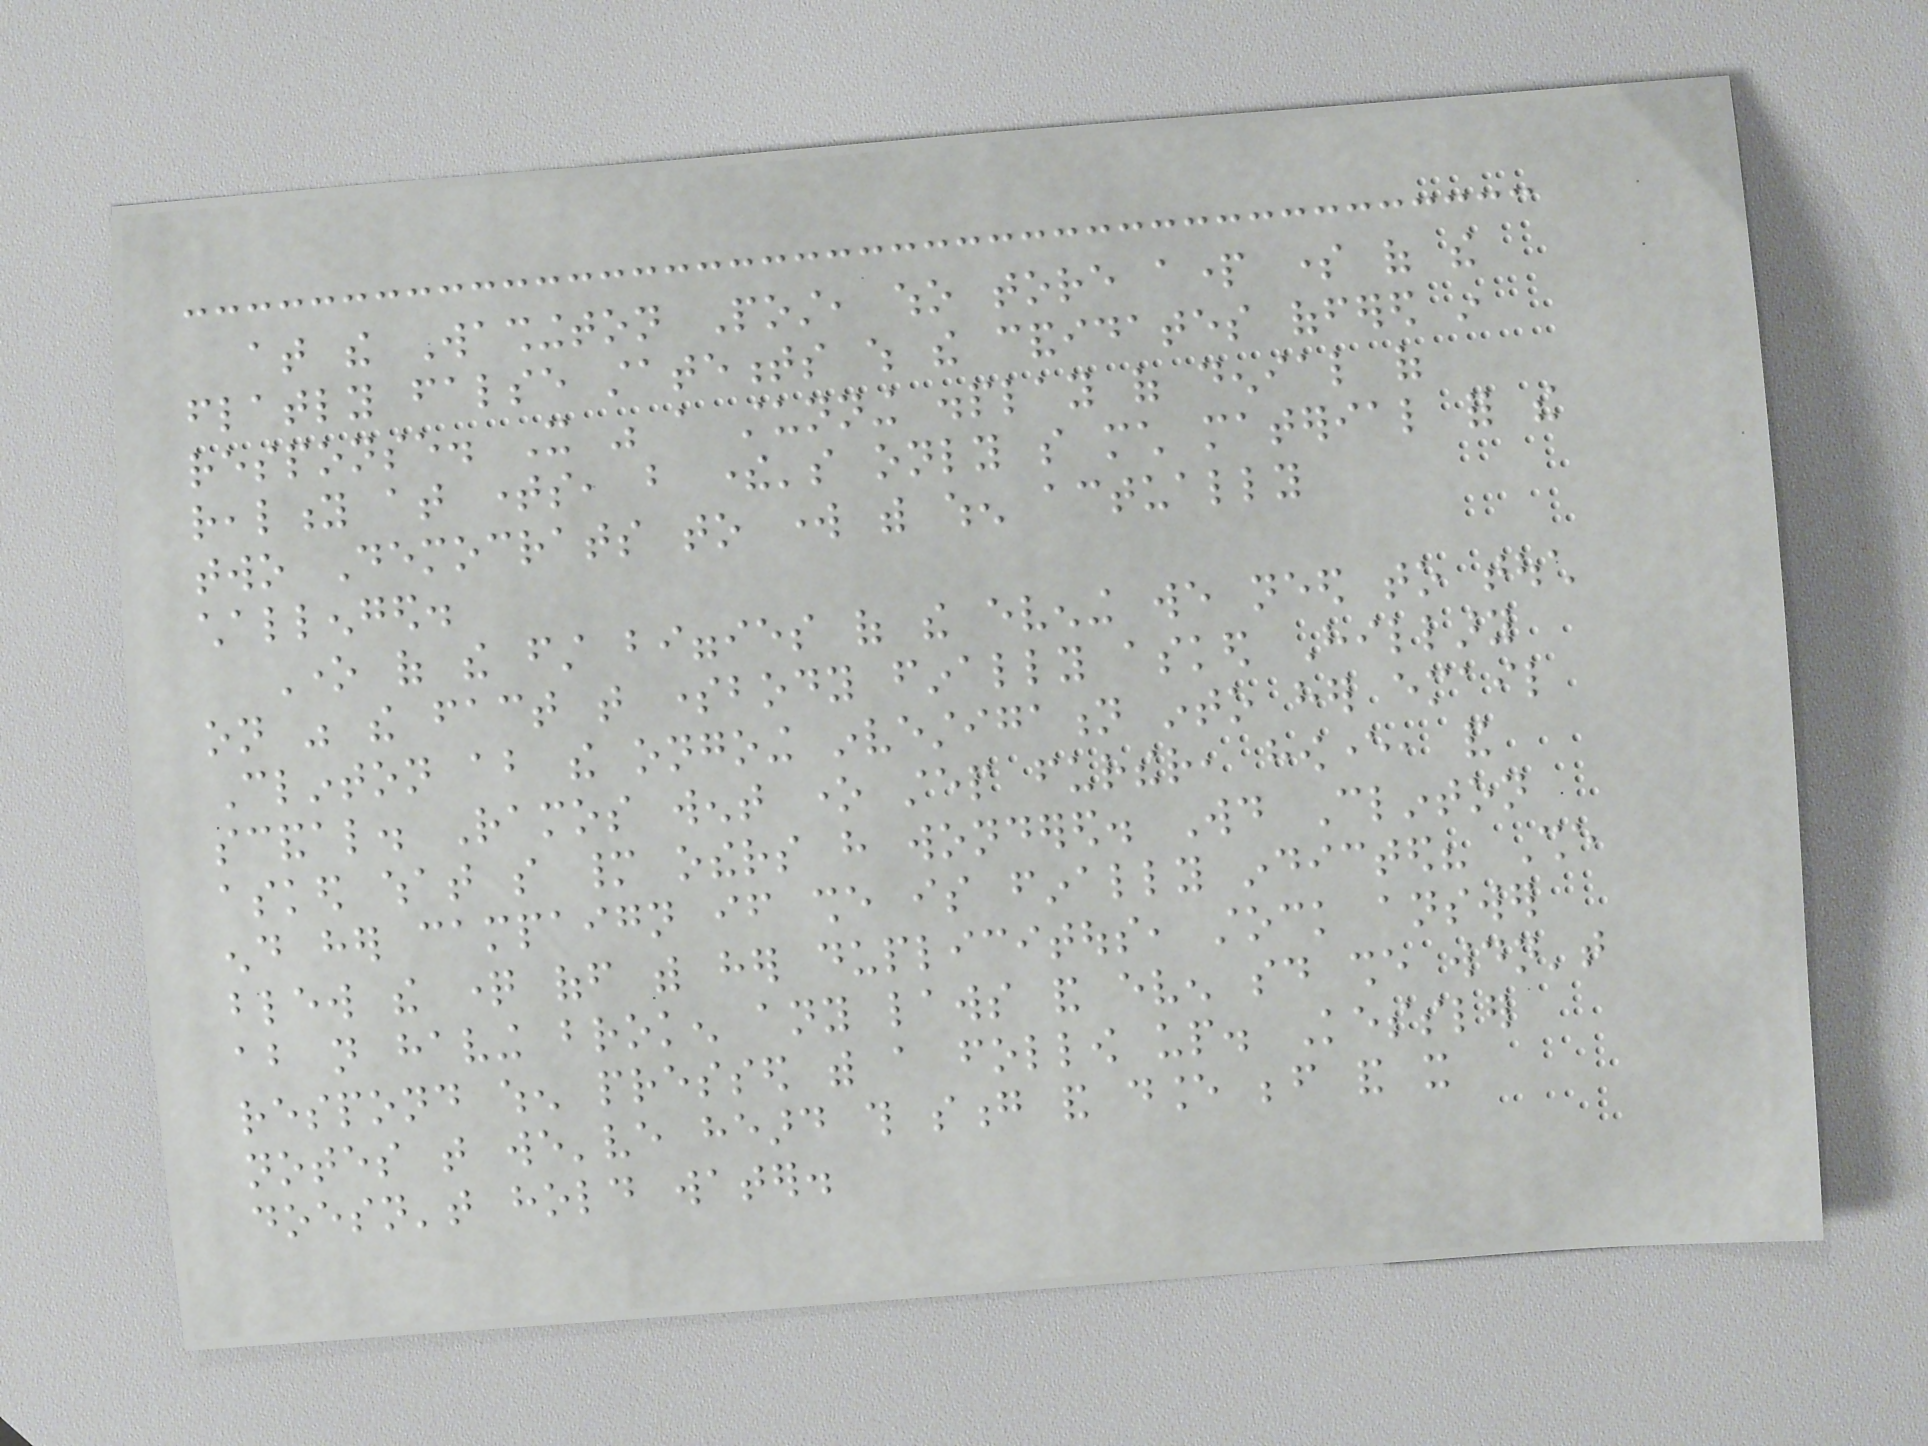at the Washington Post, who tore apart some of the
flatly false statements which the candidates offered in
response. It was a stunning display of denial of
reality at times, but there's only so much material for the
two Democrats to work with when actually
challenged.
One of the first biggies of the evening we need to touch
on was the fact that somebody finally asked Hillary
Clinton about the ongoing investigation into her email
scandal. Ramos went one step further, however, and
asked what so many others have wondered. Would Clinton
end her campaign if she is finally indicted? She
blew the question off with her duplicitous, stock answer
about not having broken any laws and even said she wouldn't
respond when pressed with a follow up. Kessler
notes that we've heard this song and dance before and it
doesn't hold water.
